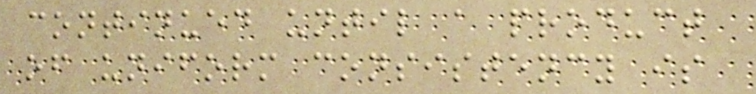continued until a product
of uniform consistency is
